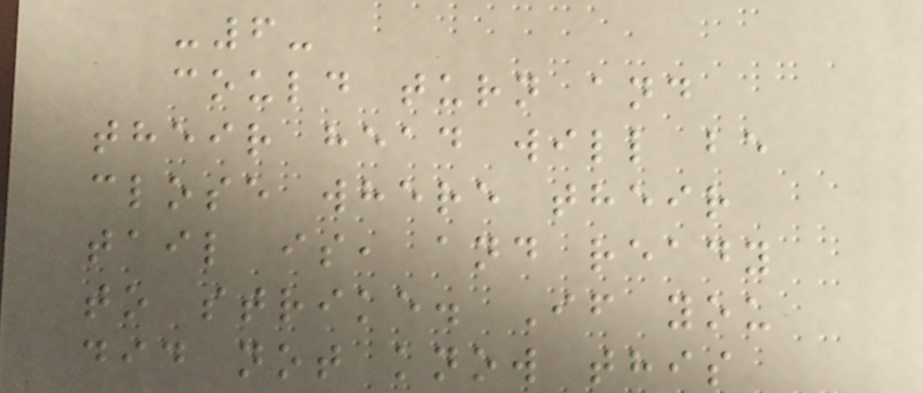-6-
could turn and
their head will be
close where their
tail is, and ready
to strike. If you
did not know this
